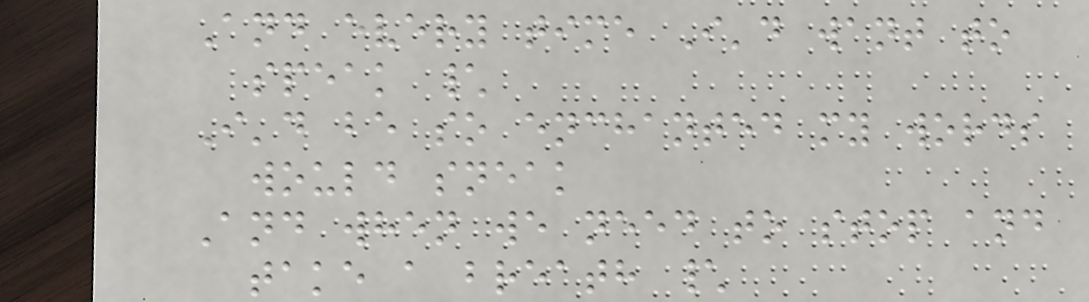And every time I'd want to
speak \
I'd be so enchanted my words
would sneak
And when we need to stop and
take a breath \
